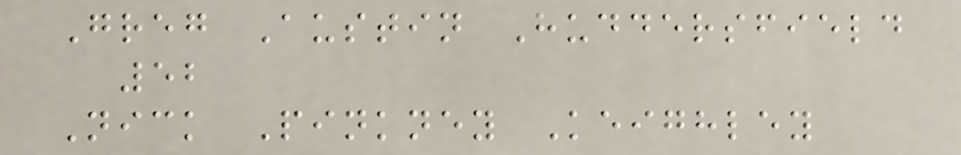Greg Austin Huddersfield
52
Nick Pinkney Keighley
